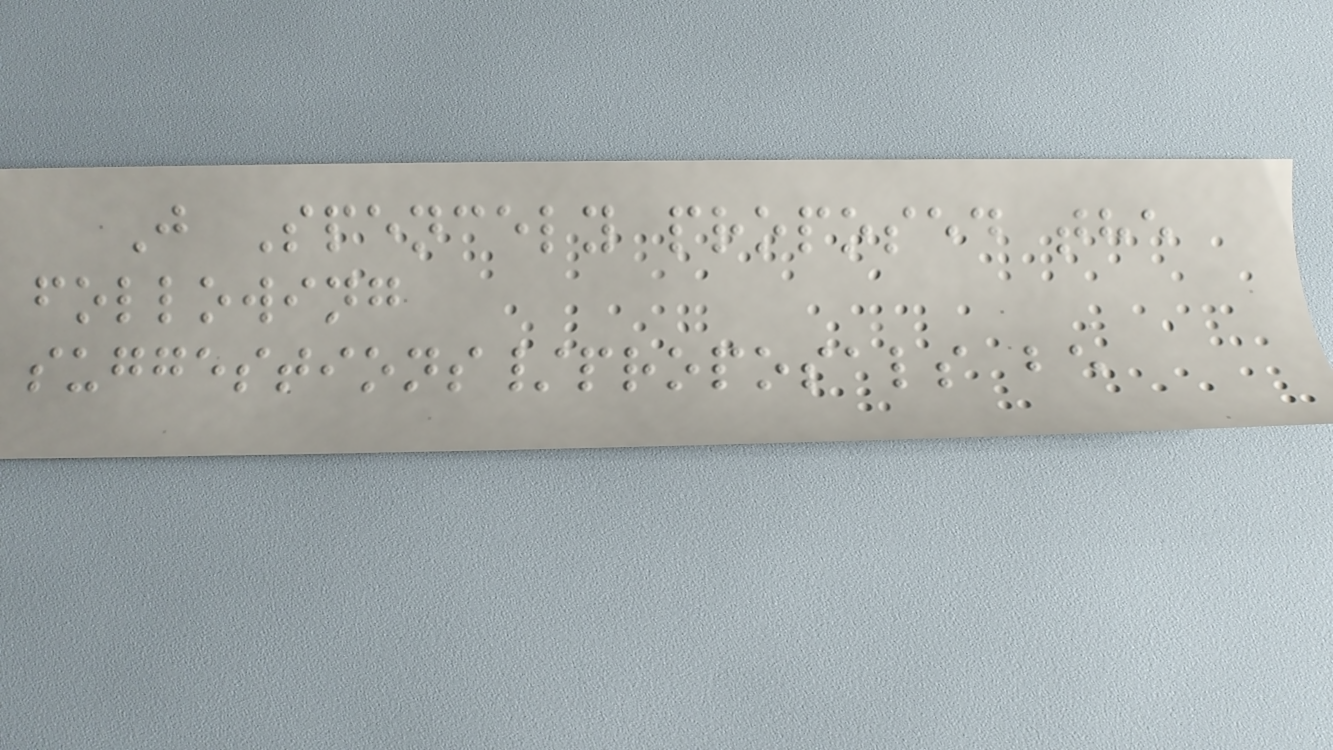J Spencely proposed the
following
suggestions/proposals be
